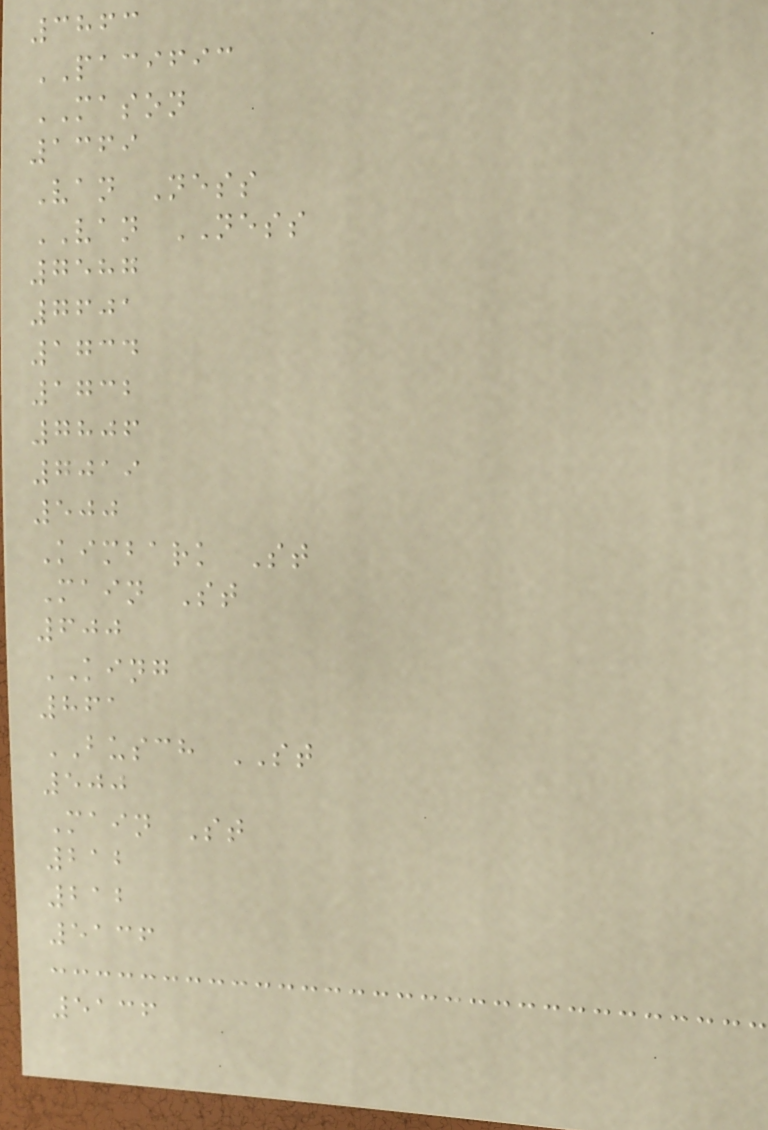3863
PACIFIC
MASON
1369
Van Ness
VAN NESS
7587
7601
1734
1732
7806
7019
500
Kimbark St
Main St
600
KING
861
BUSCH ST
500
Main St
212
212
5136
5136
